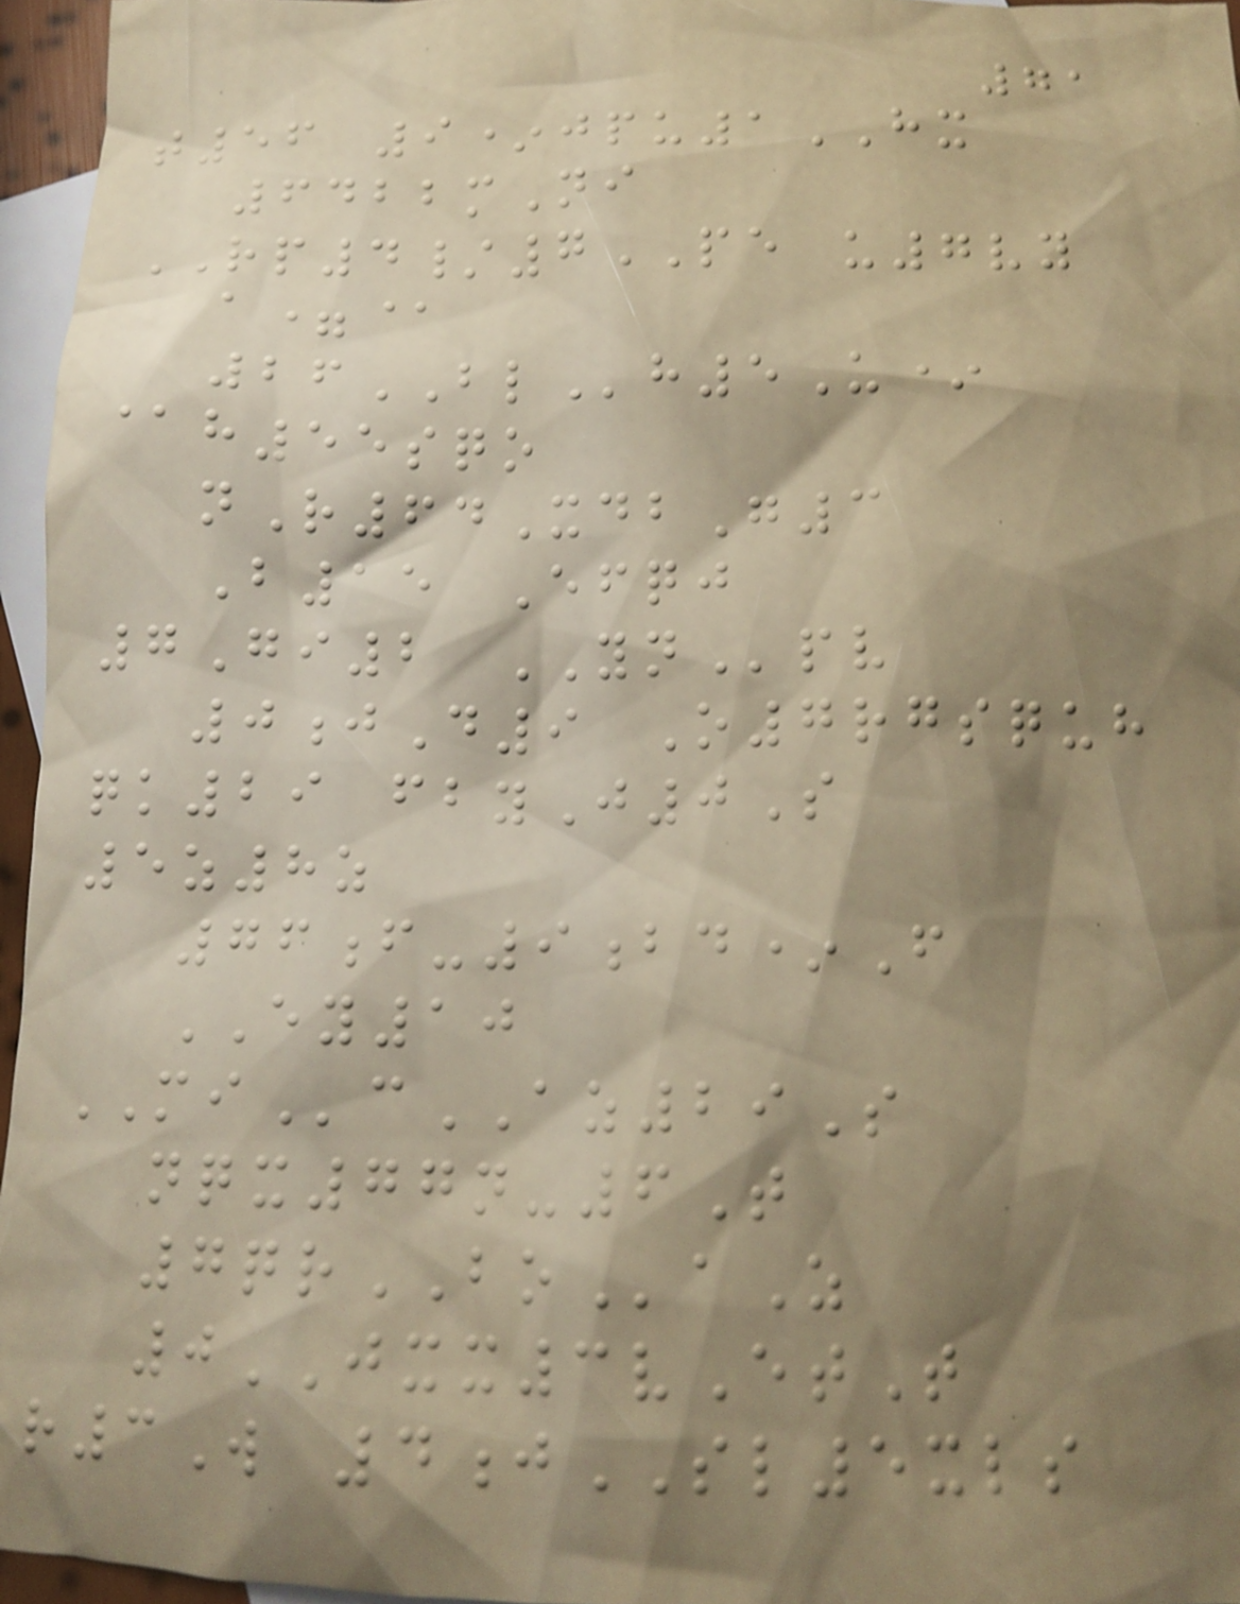71
t56 9*jpu1HX
6422mNi
RP4/7PE u7vy
a=@
26BLh5U*
@h55sqo
nR64XdbG3
B15 Efqj
7Gi2 YNpv
0jD9 O7rgsquh
qk29 fbyJ0S
5z8z
76f-9bd*F
EY10
MIcAZ29S
nqx77n-6T
7qrBOaZ
0JXX3vEtT
r3W 4jSL5xls
